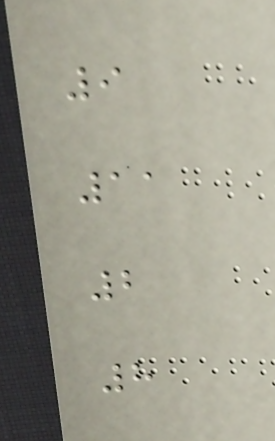9
11
2
8
